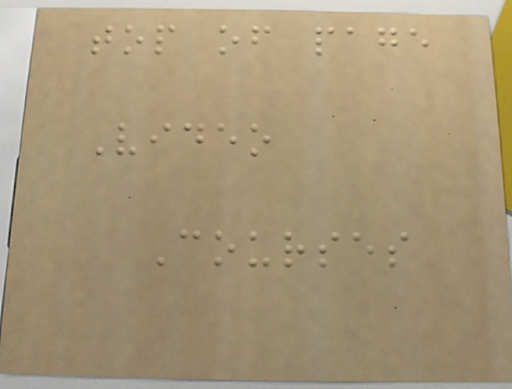top of page
Video
Courses
